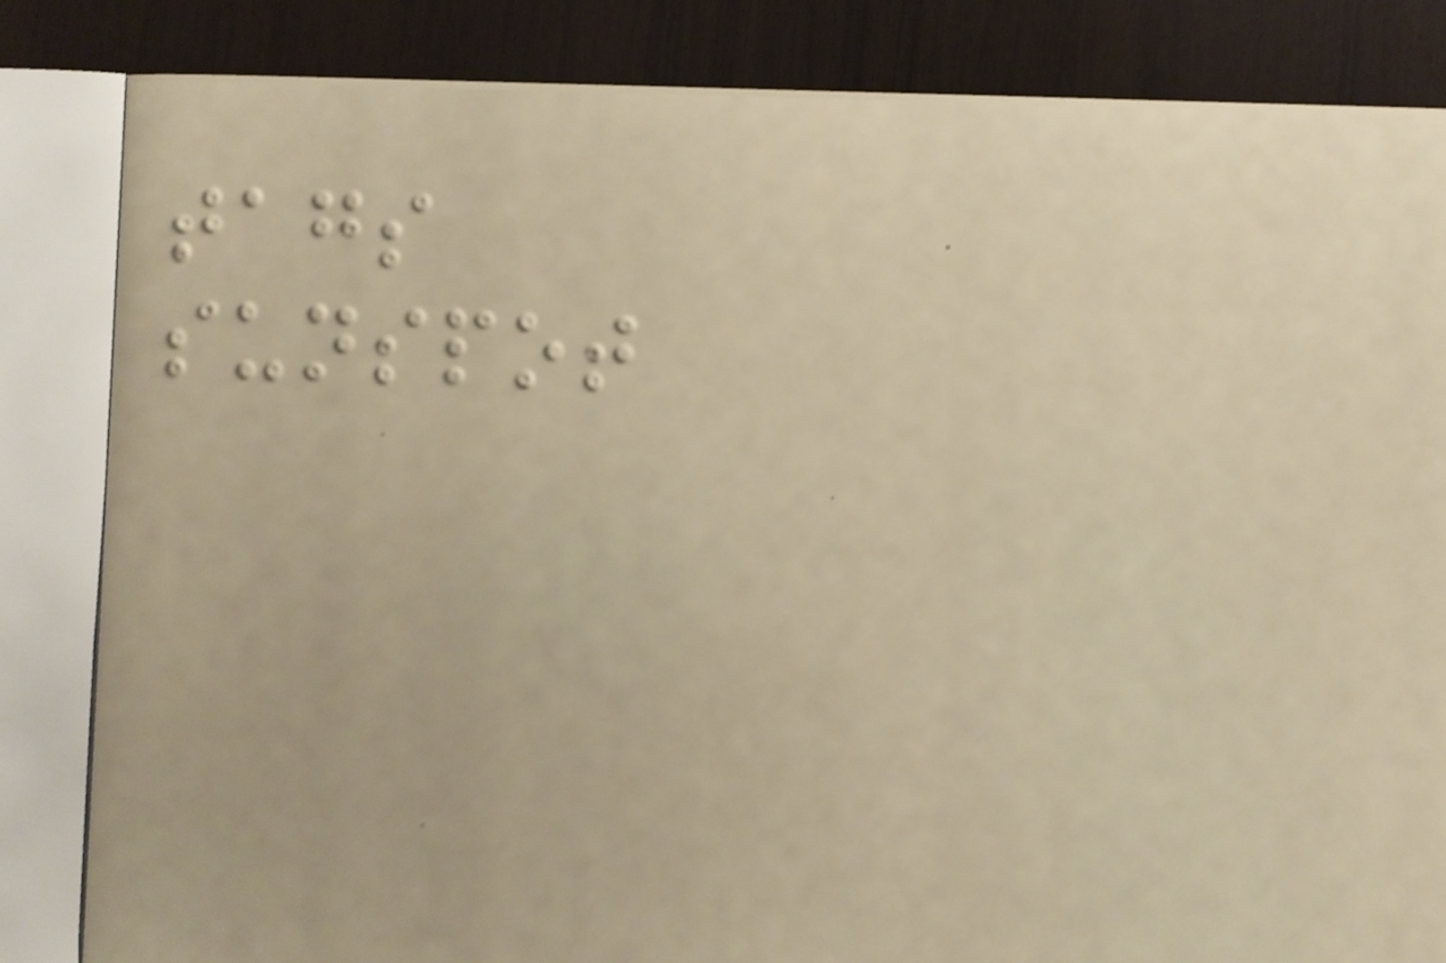tags
sunspot
